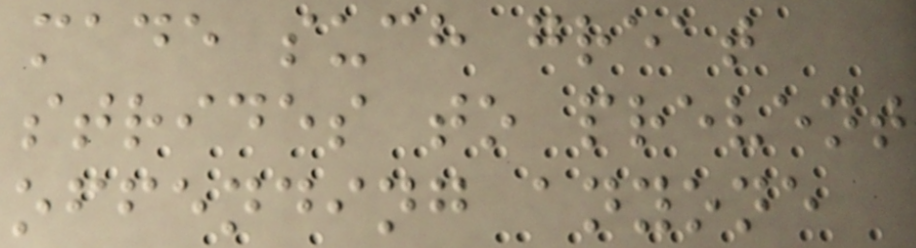made such great
strides to prevent
offending anyone
